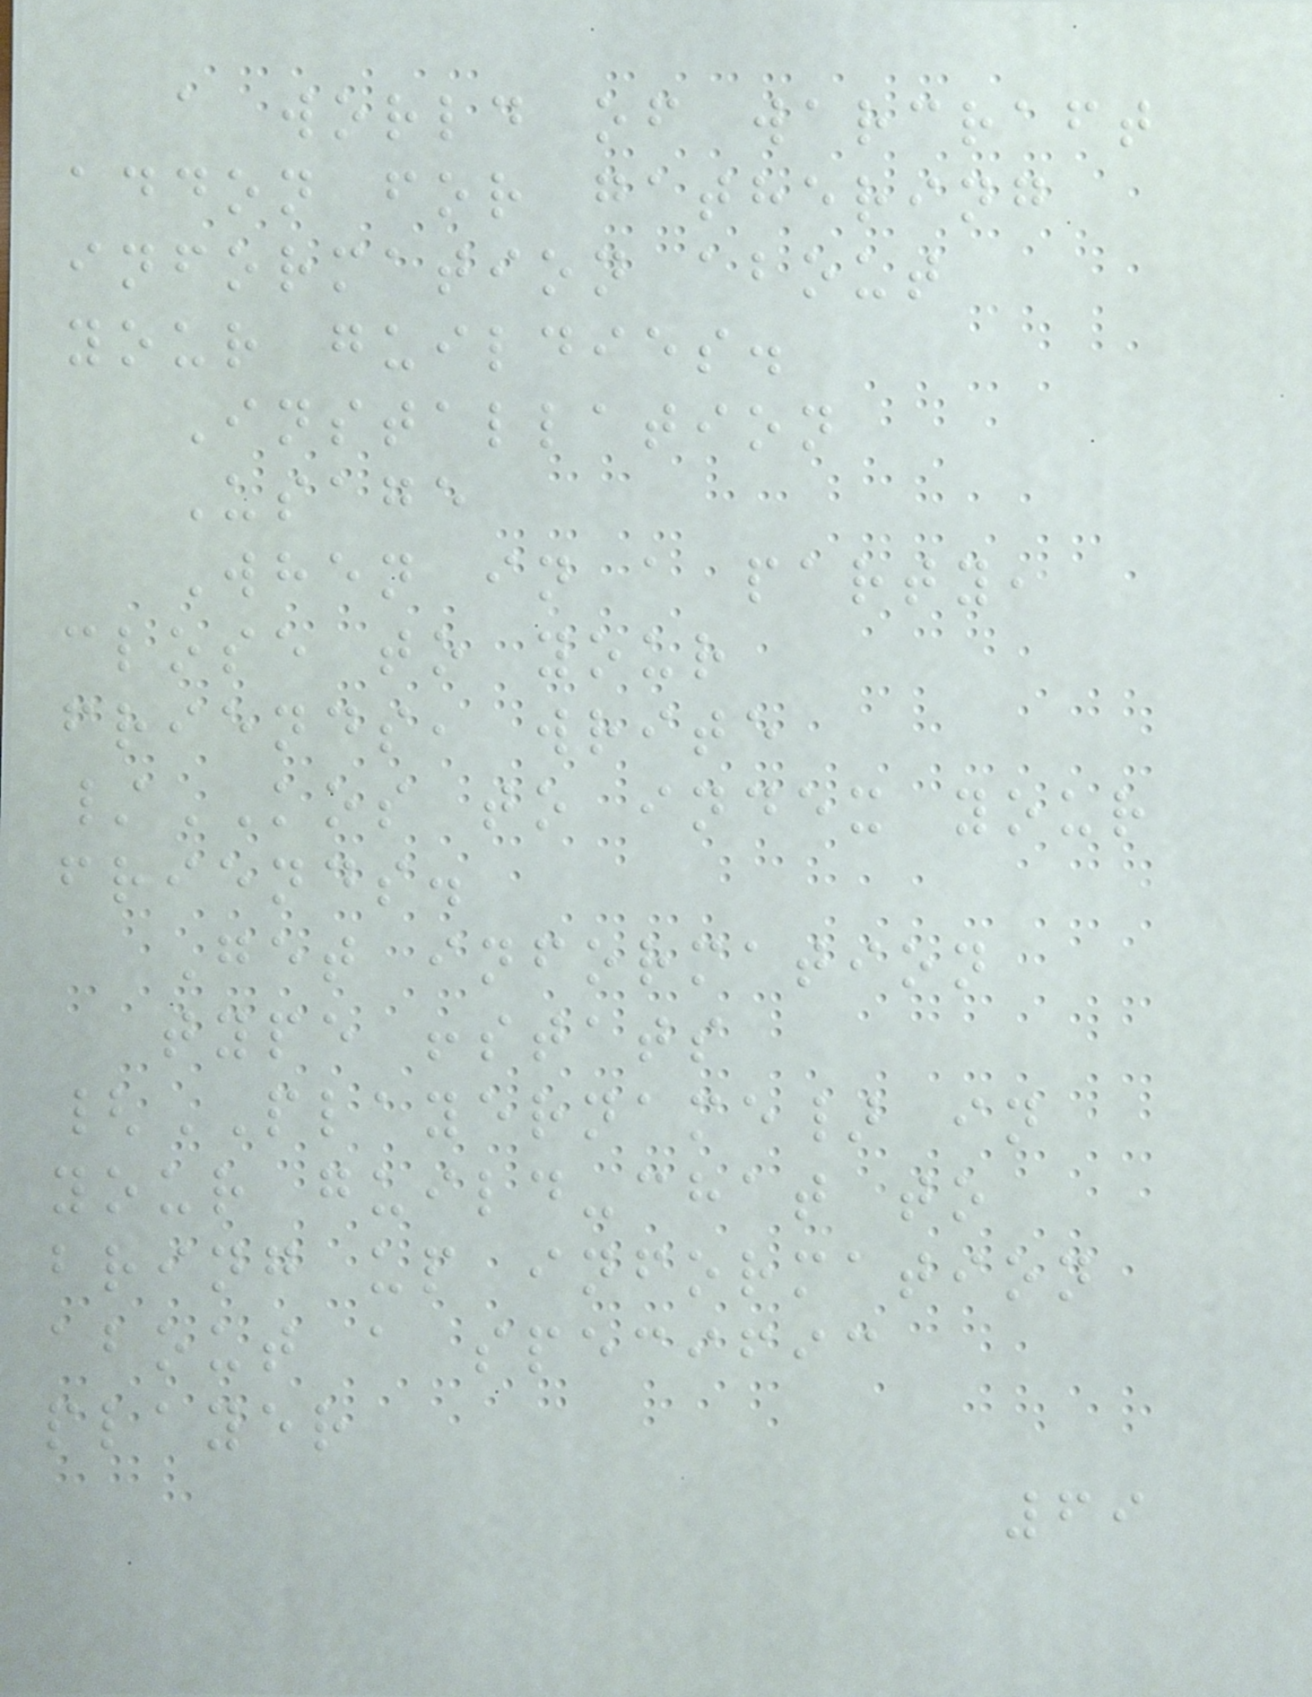a world of warcraft
addon for gathering
information about
your guildies.
Installation
Usage
When in a party,
close to your
friends, write
/KOS to index your
friends.
Get information
type !stats
{PLAYERNAME} in
your guild-chat to
bring up information
about a specific
player
69
